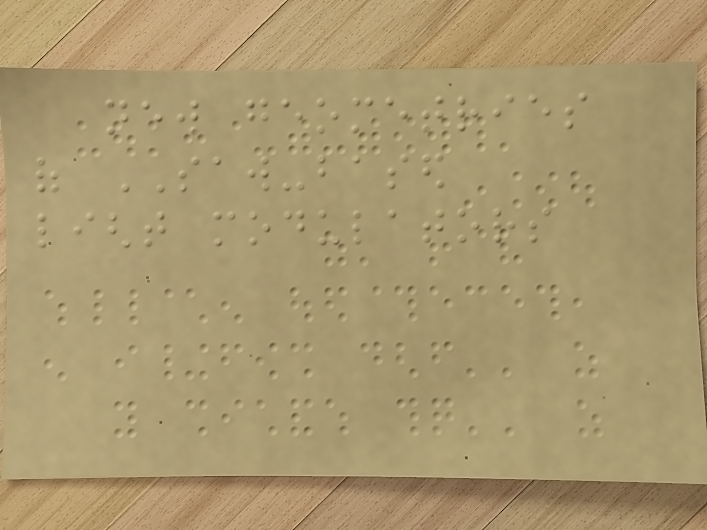new geometries
of SAW-based
light modulators
